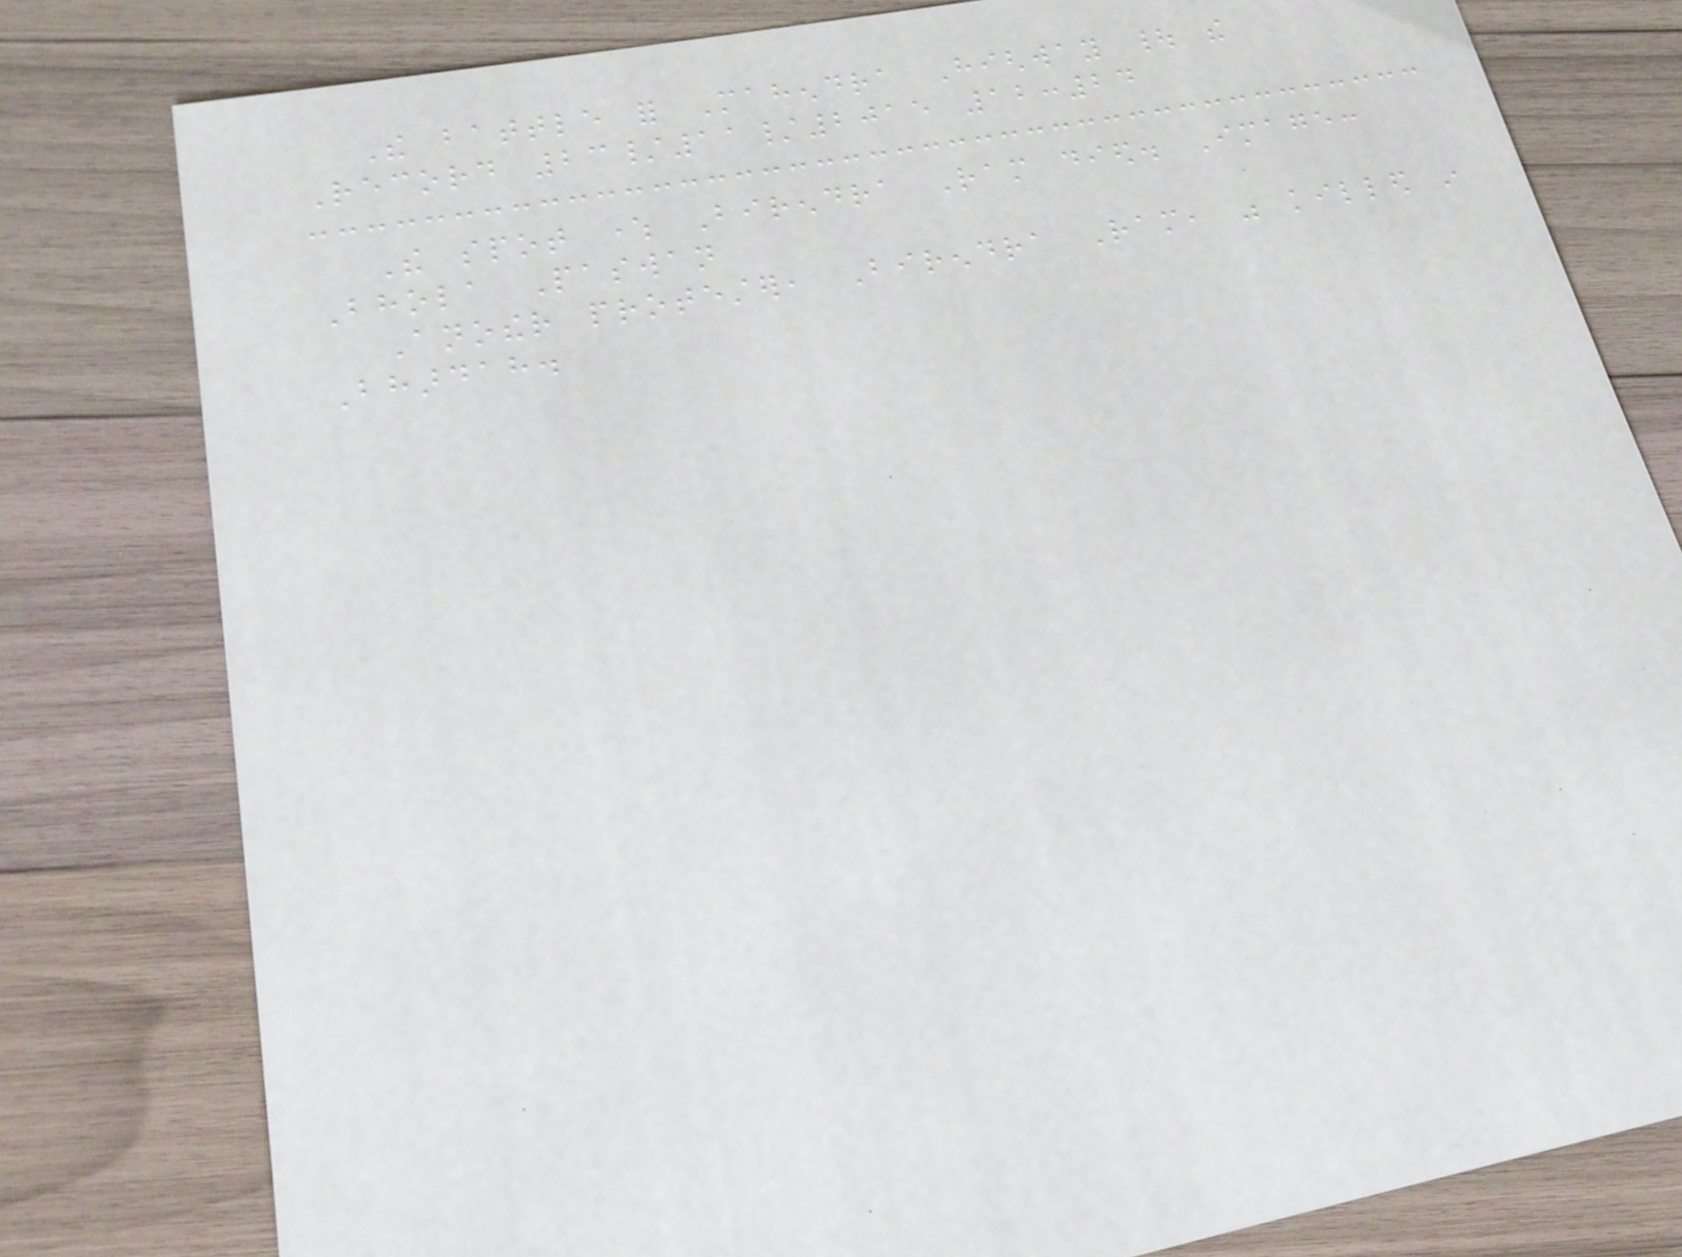The battle for Mahendra Highway | the
Record 23/11/2015 12:24
The spot where Birendra Ram died. Image:
Bhola Paswan
Another protester, Birendra Ram, was killed in
Bhardah.
